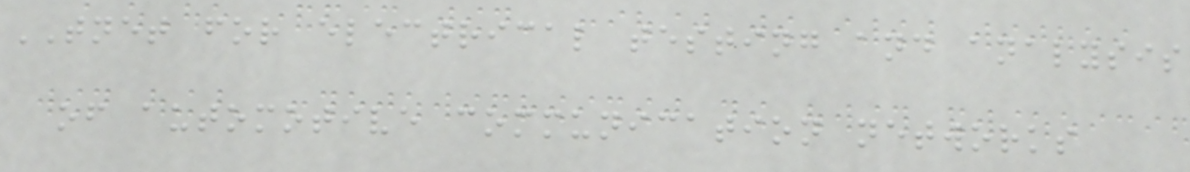TNET for electrical testing and analysis
of automotive communication networks
